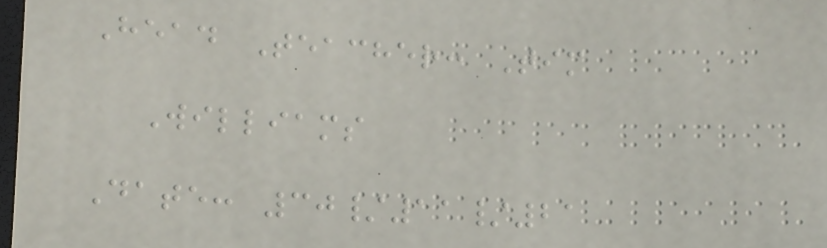Head Teacher: Tim
Williams
Date: 30/11/21
